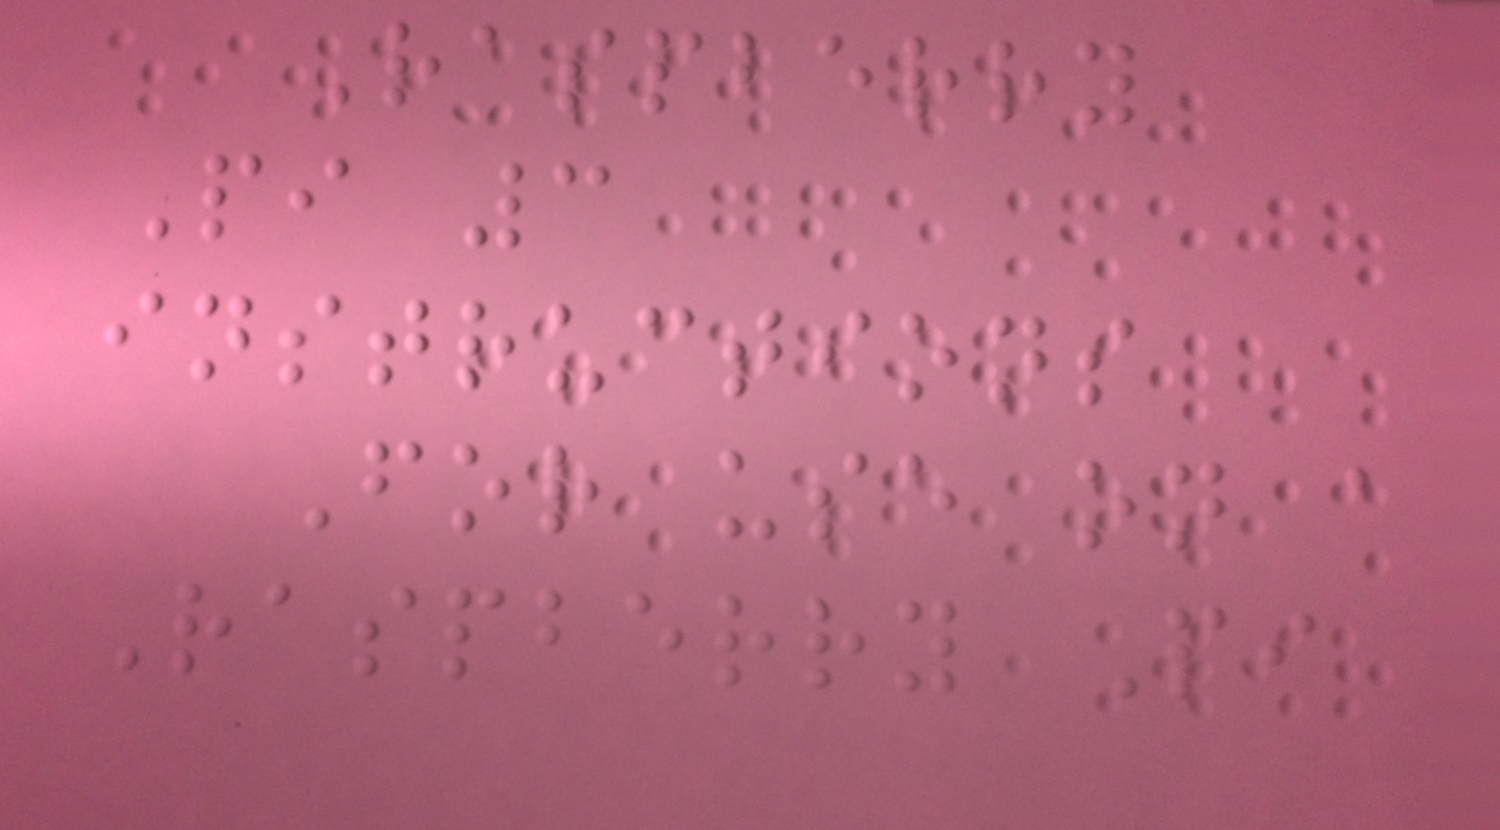Raspberry
Pi 3
instructions
For use on a
Raspberry Pi
